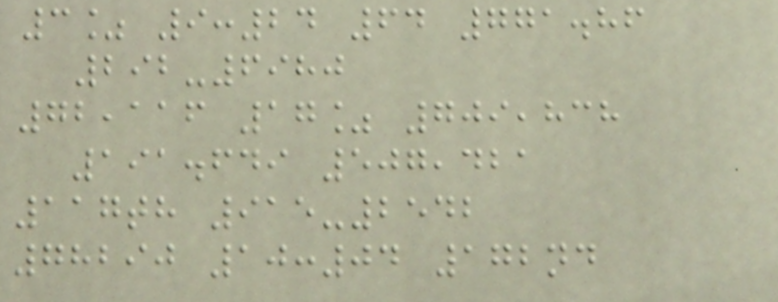3% 9:24 64 771.86
292-6980
72,116 17% 709,838
191.649 507,421
117th 915-2542
78290 10:04 172nd
